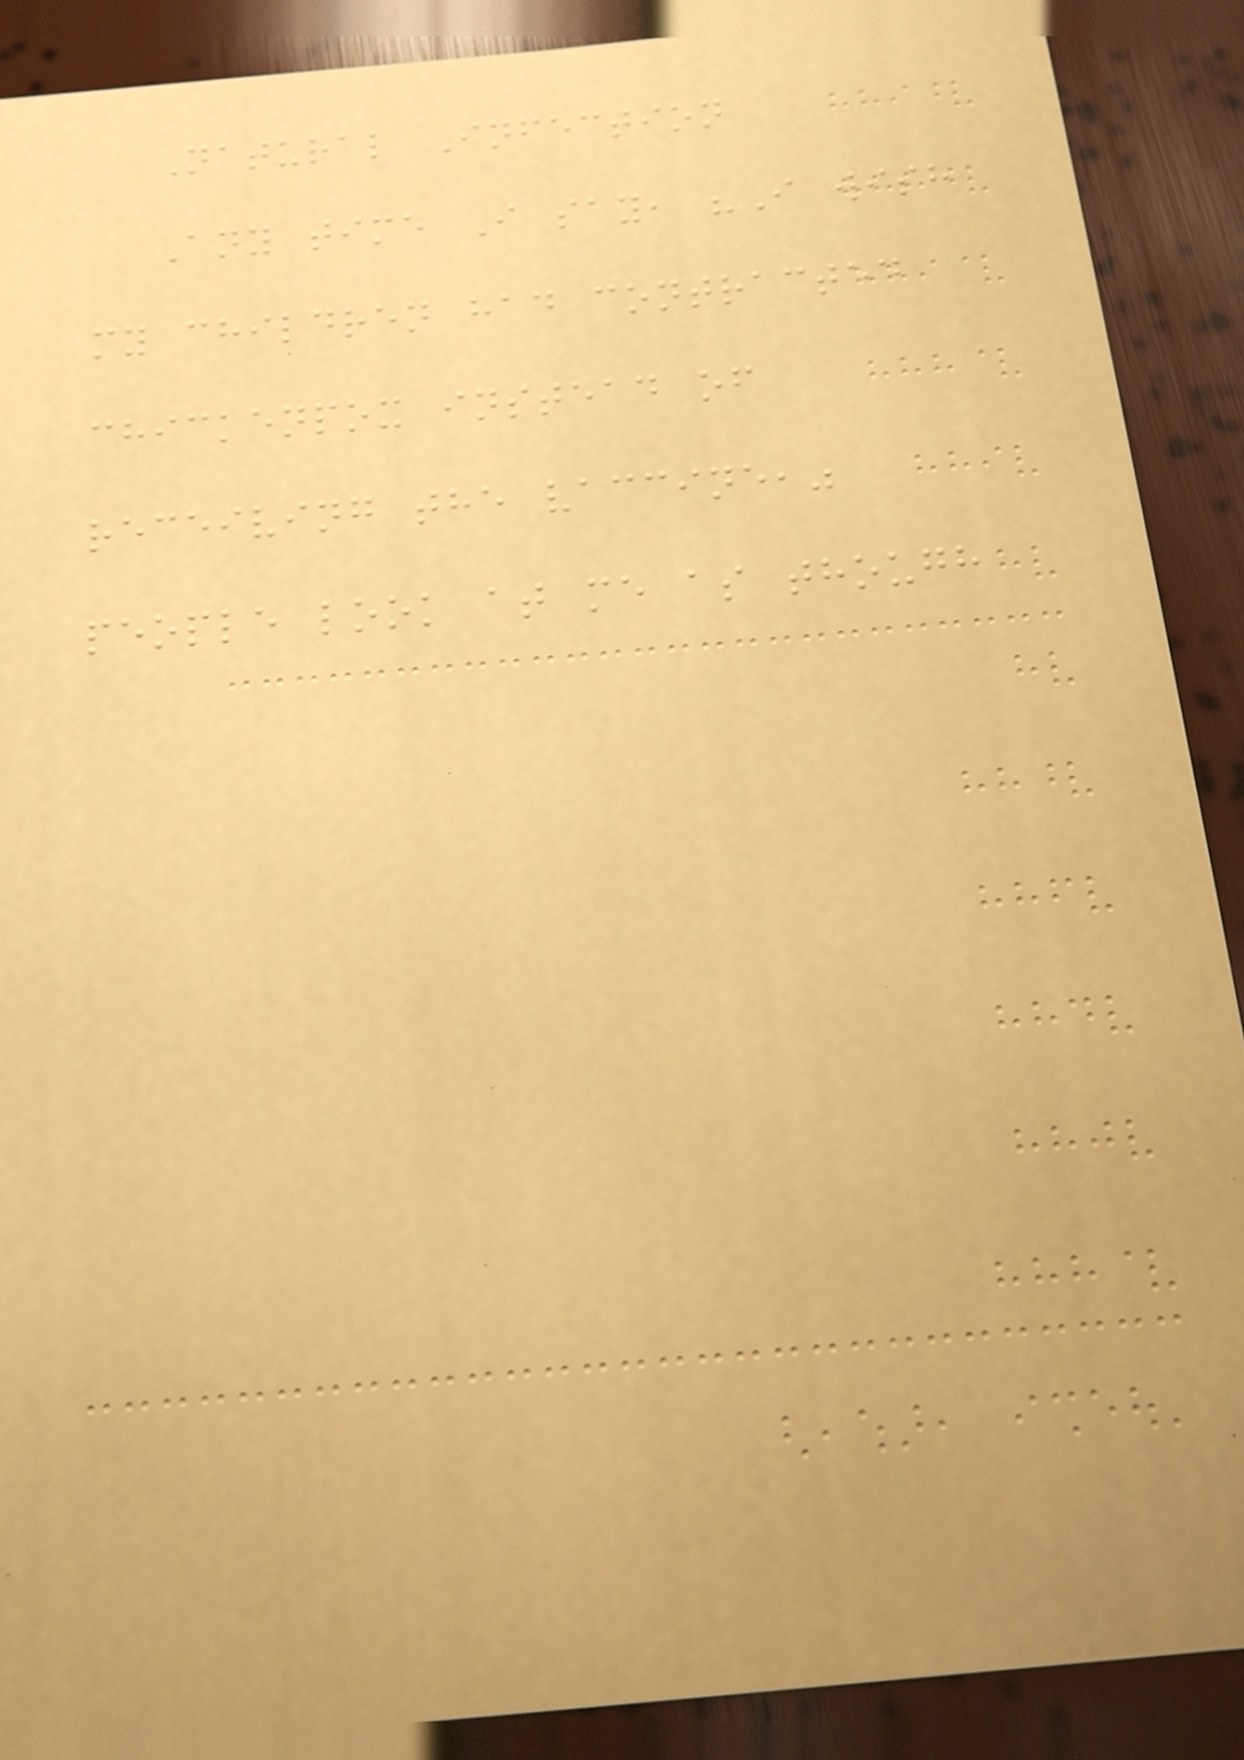Natural Infection
Any time I say, "I wish
my children had contracted
chickenpox instead of
receiving the vaccine,"
people look at me as though
